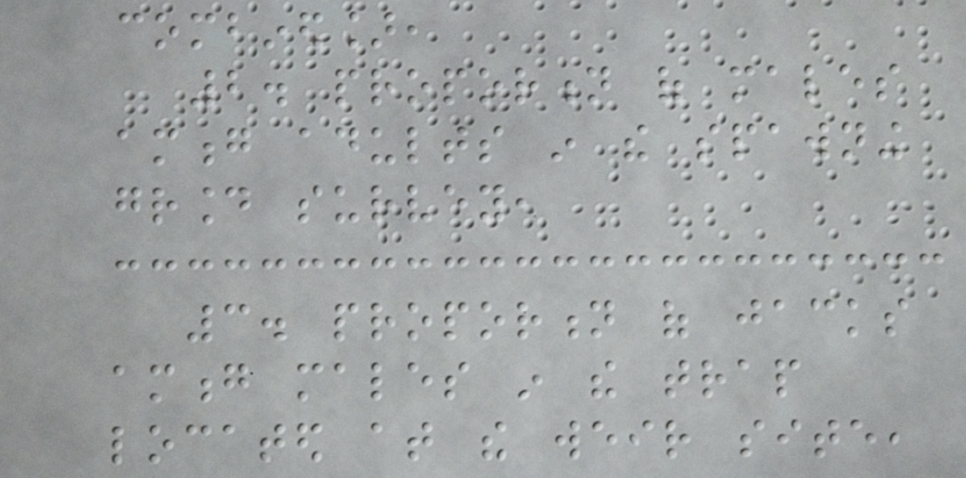combined],
2. proportion of males
among adults in the spawning
ground survey,
3. proportion of jacks
among males in the trap
located at the weir site,
